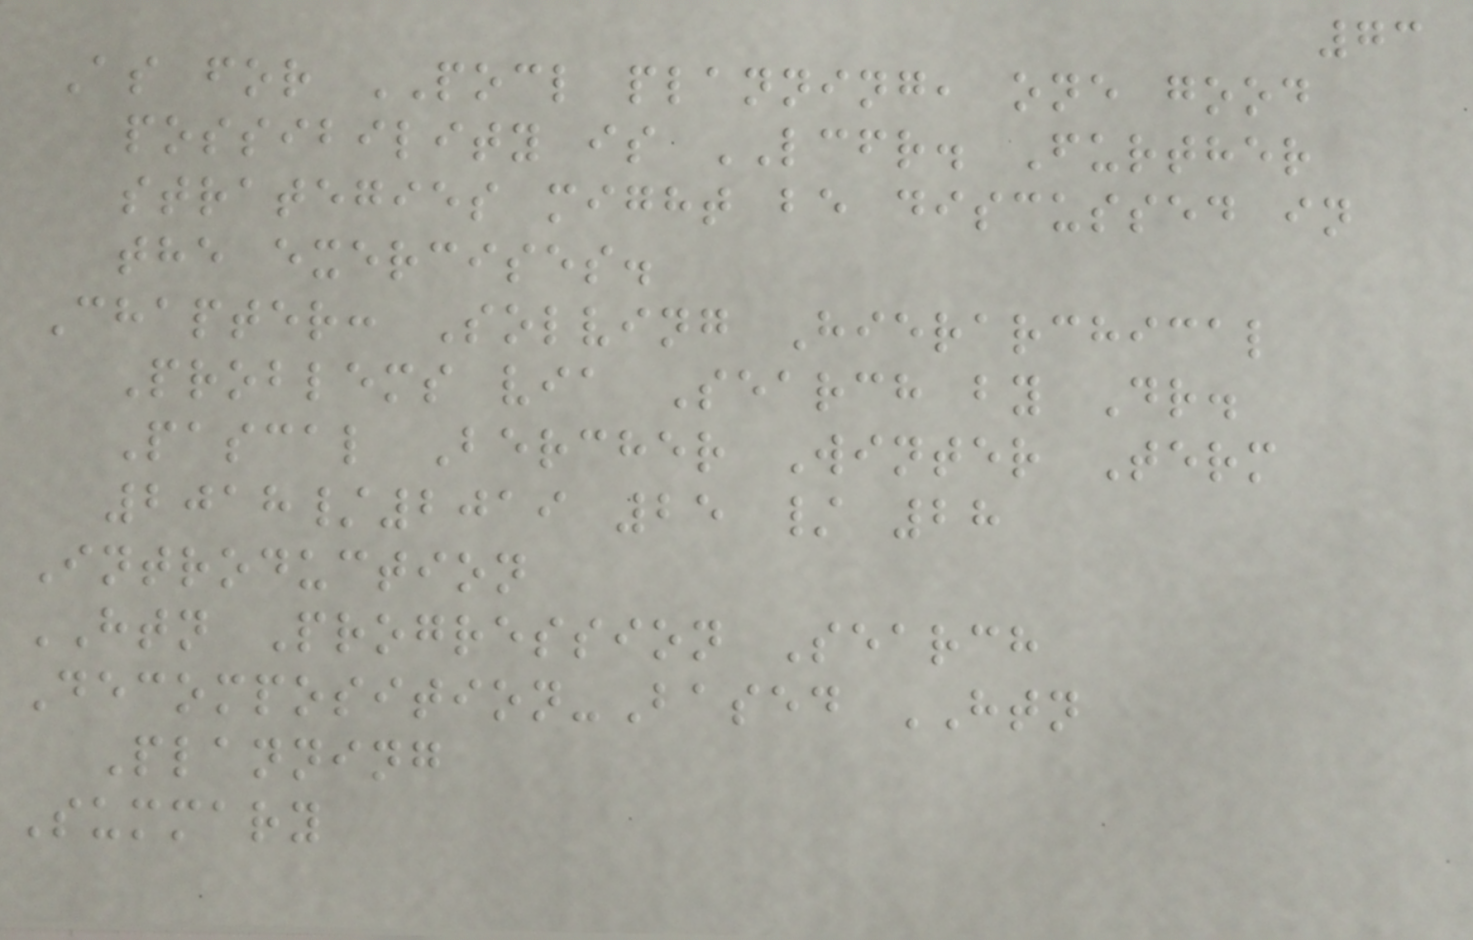73
As for POCL planning, one good
possibility is LCFR. Further
strategies might be discussed in
the exercises.
Chapter: Solving Hierarchical
Problems via Search by Dr.
Pascal Bercher Winter Term
2018/2019 25 / 28
Introduction
HTN Progression Search
Decomposition-Based HTN
Planning
Summary
